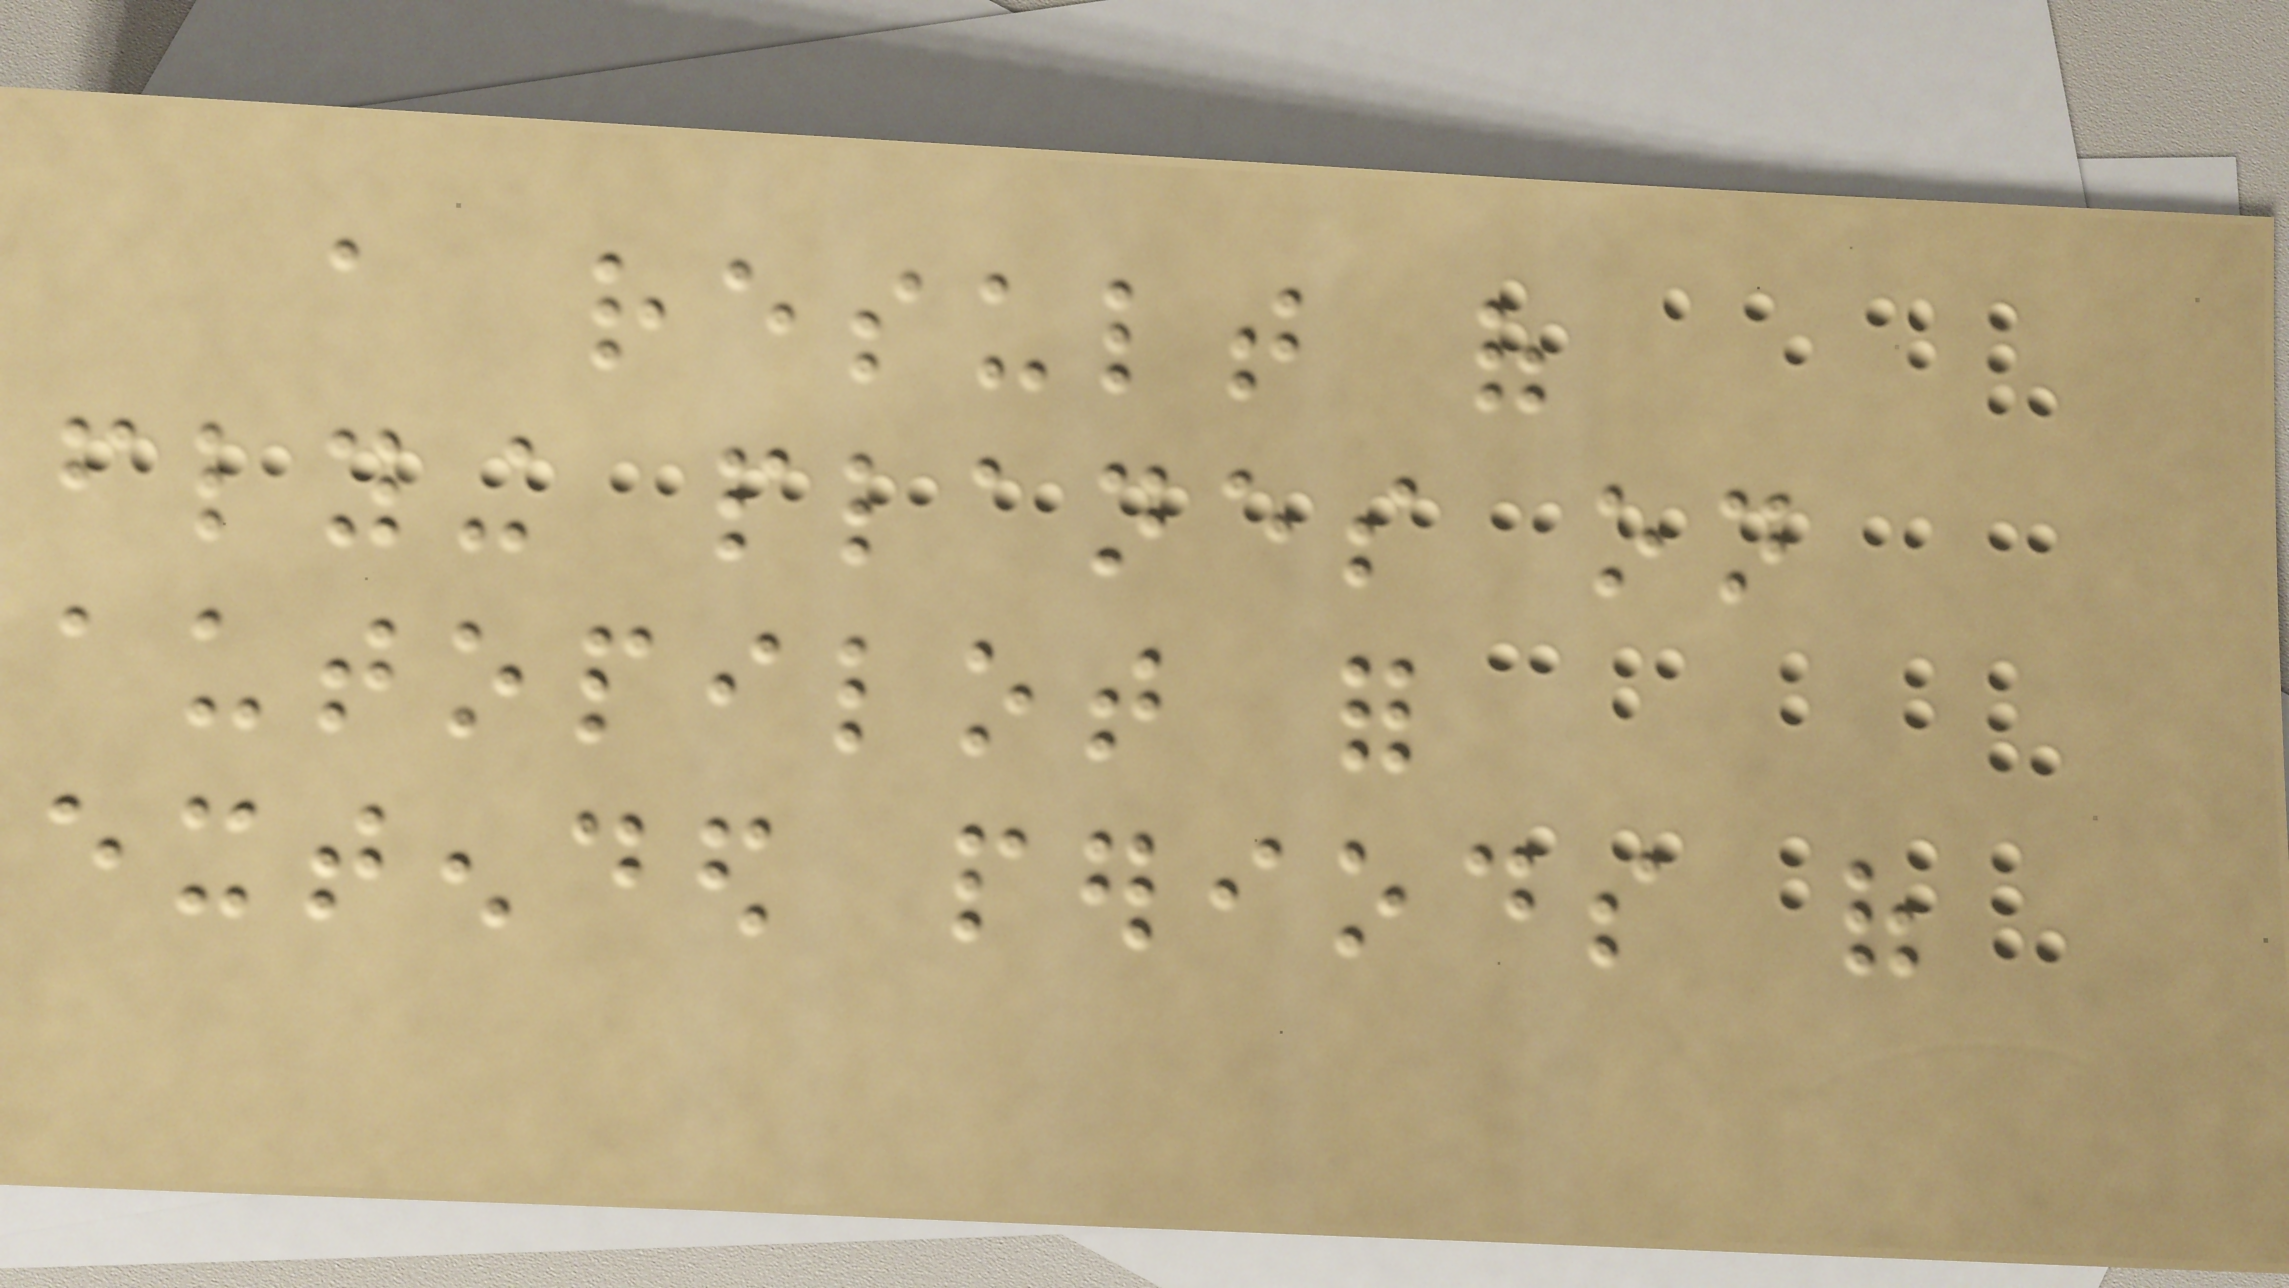a result of
flying planes on
autopilot for
extended periods of
